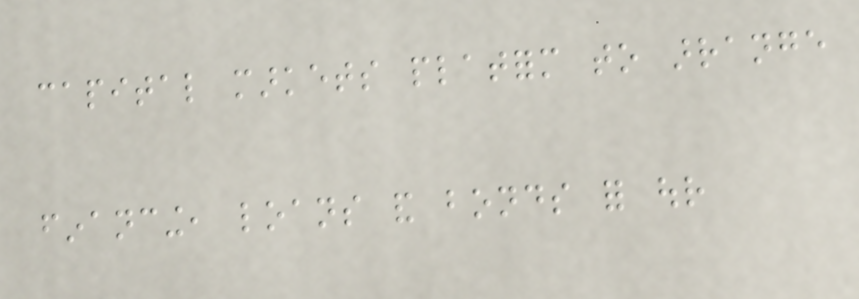capital markets platform to arrange
financing, loans and bonds for our
